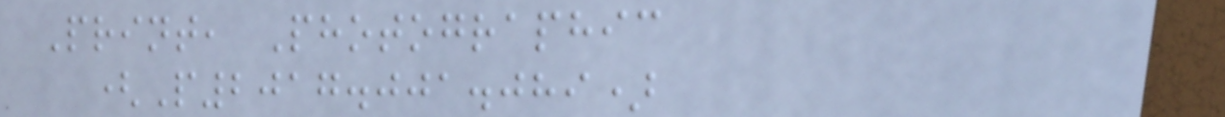Print, Photographic
(P2017.001.089)
